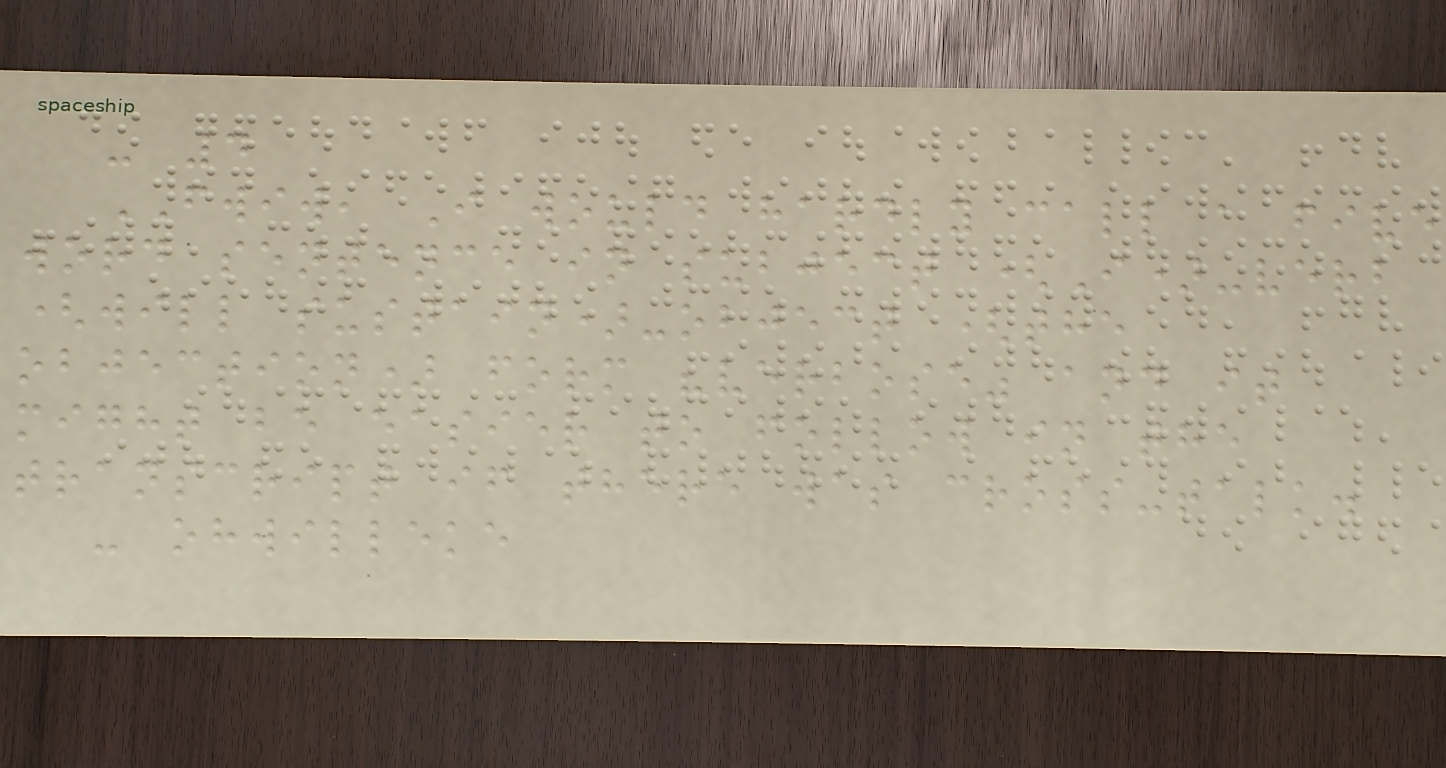- 4
FWIW, I would hardly call a five
word sentence in subject (I)-verb
(will sustain)-object (the
objection) form "verbose" and it
might be easier to follow in the
transcript if there was cross-talk.
- ohwilleke
